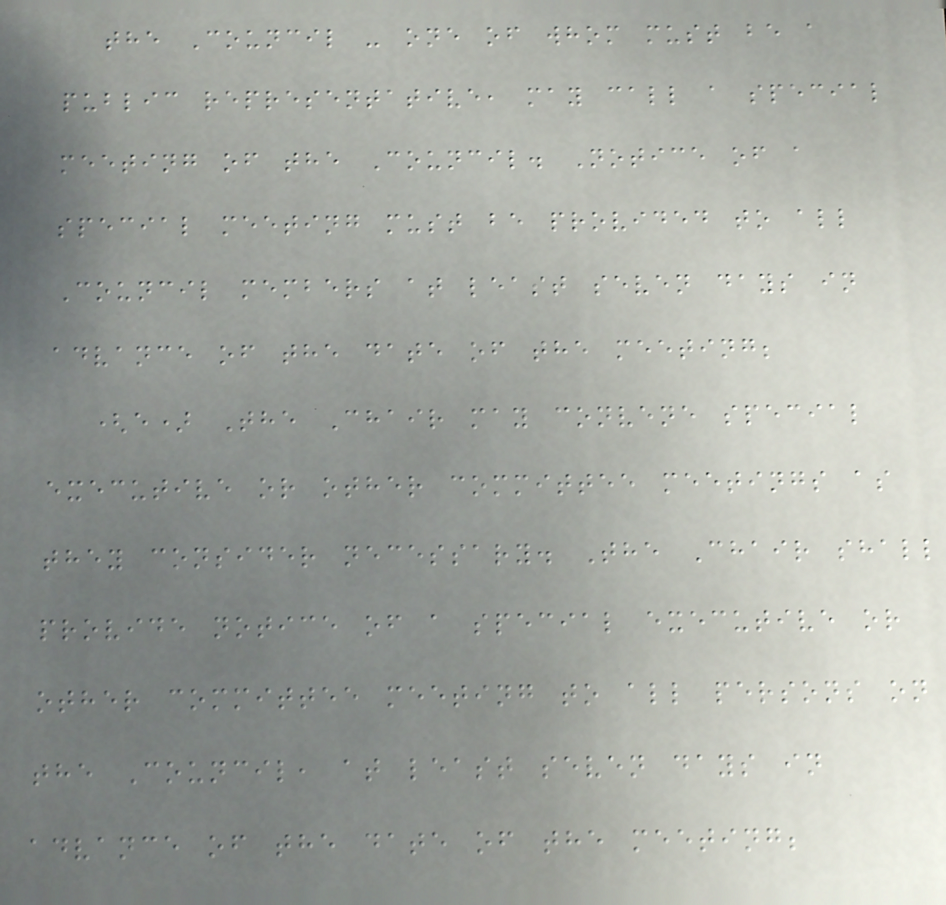the Council - one of whom must be a
public representative, may call a special
meeting of the Council. Notice of a
special meeting must be provided to all
Council members at least seven days in
advance of the date of the meeting;
(e) The Chair may convene special
executive or other committee meetings as
they consider necessary. The Chair shall
provide notice of a special executive or
other committee meeting to all persons on
the Council, at least seven days in
advance of the date of the meeting;
